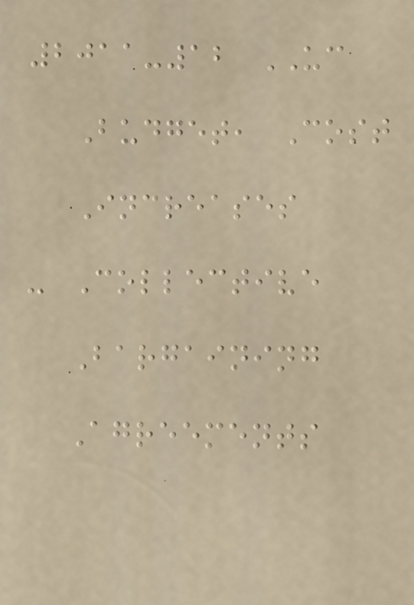2011-12 UC
Budget, Cost
Increases
- Collective
Bargaining
Agreements
